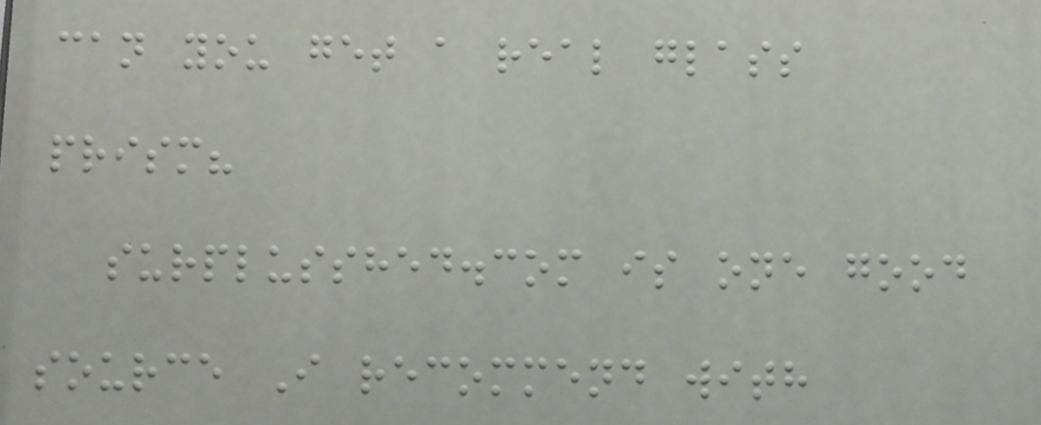can you get a real glass
prism?
surplusshed.com is one good
source I recommend with
